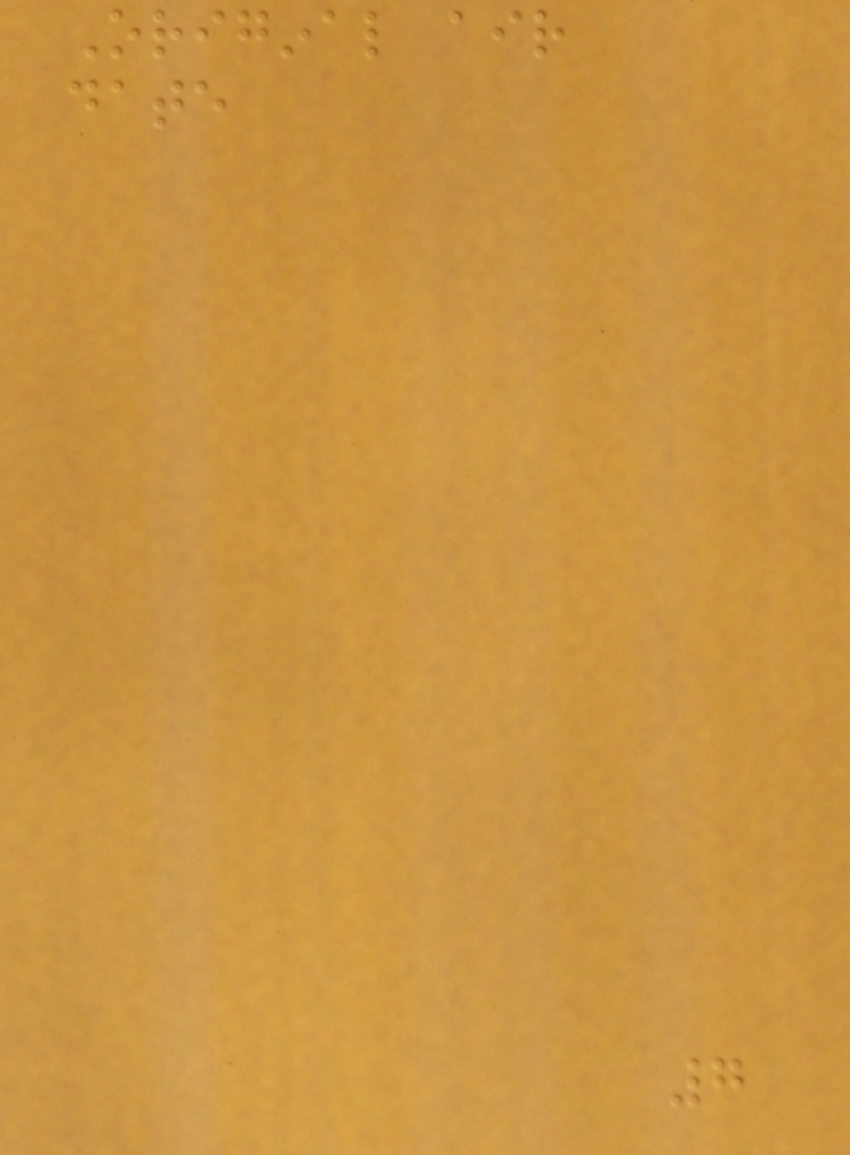Original air
date
7
